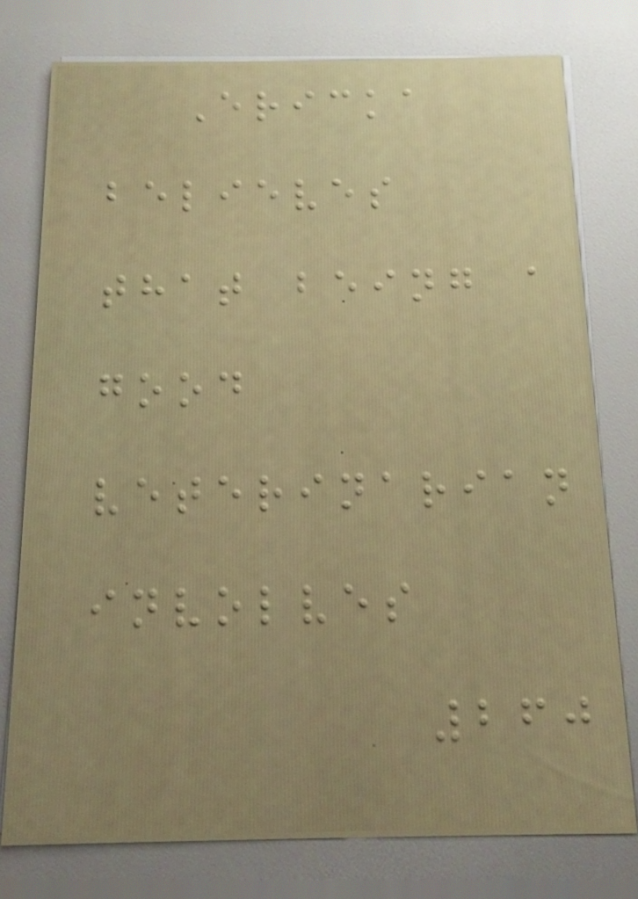Ericka
believes
that being a
good
veterinarian
involves
260
